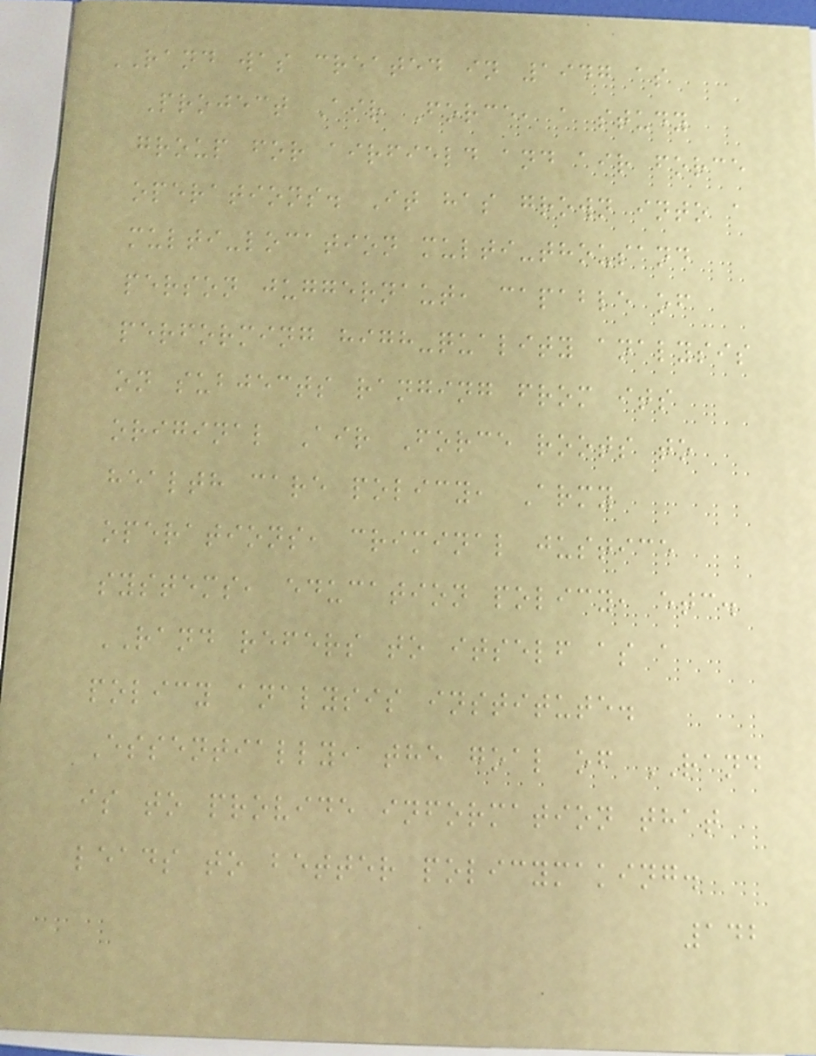RAND was created in 1947 as
Project Air Force, a study
group for airfield and air force
operations. It has grown into a
multi-location multi-thousand
person juggernaut, capable of
performing high-quality analysis
on subjects ranging from its
original Air Force roots to
health care policy, Army
operations, criminal justice
systems, education policy, etc.
RAND refers to itself as a
policy analysis institute.
Essentially, the goal of RAND
is to provide information that
leads to better policymaking.
142
